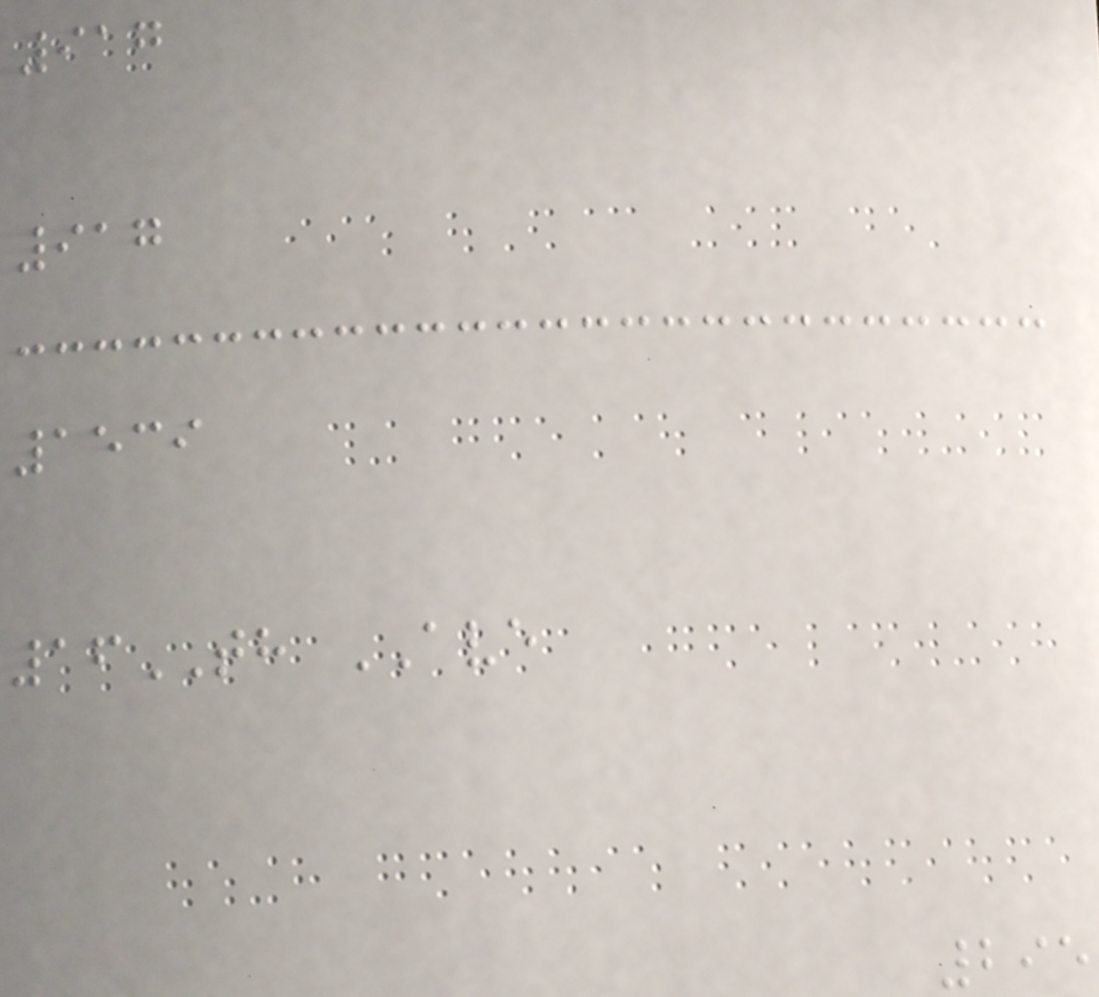917
917
1539
16TH AVE
295
